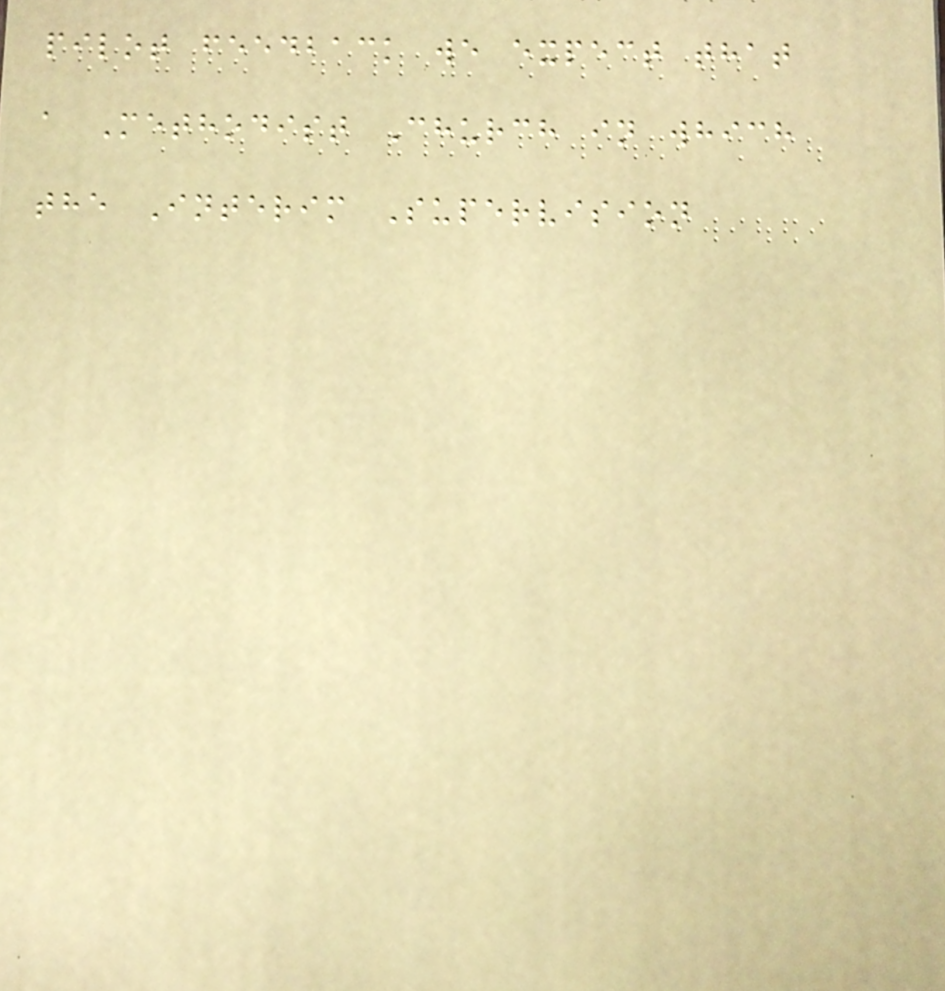pilot feedback we expect that
a Methodist Church in which
the Interim Supervision
